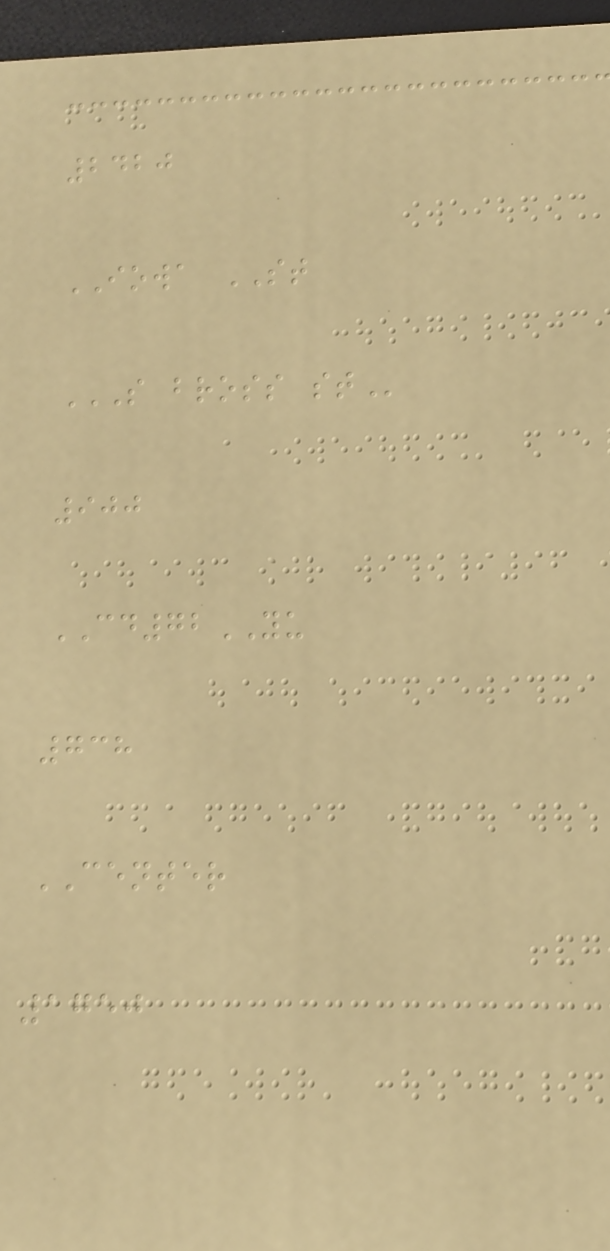2420
IOWA ST
S BROSS ST
900
CD72YU
738
CENTER
1750
